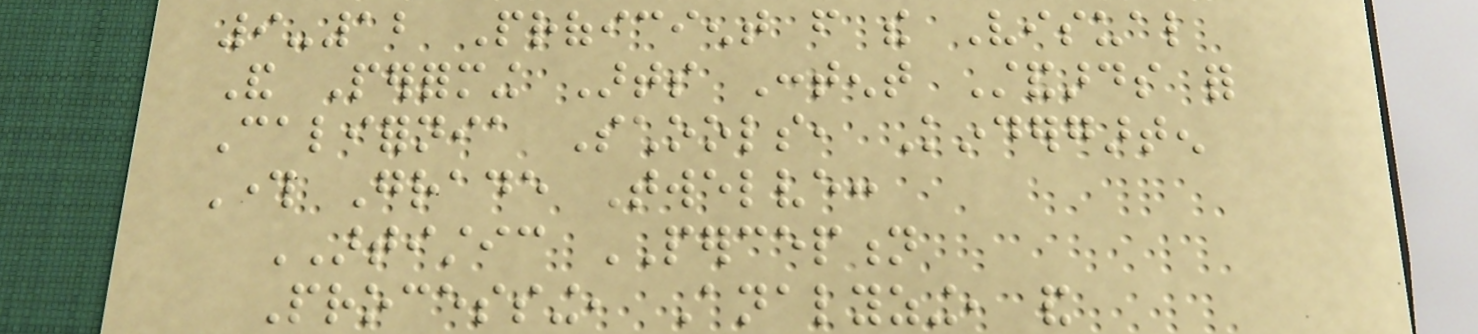9-12 Proficient from the Visual
And Performing Arts Content Standards for
California Schools, Kindergarten
Through Grade Twelve:
ARTISTIC PERCEPTION
Processing, Analyzing, and
